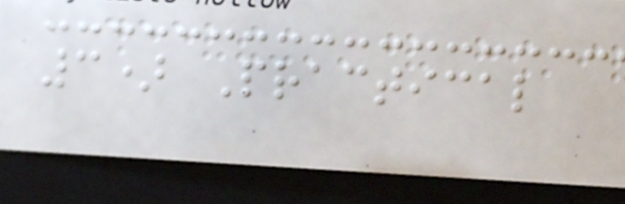3) Practical
